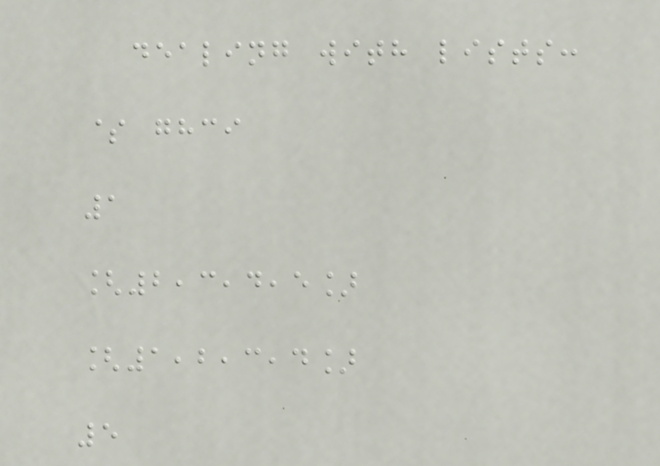dealing with lists:
$ ghci
1
[2,3,4,5]
[1,2,3,4]
5
